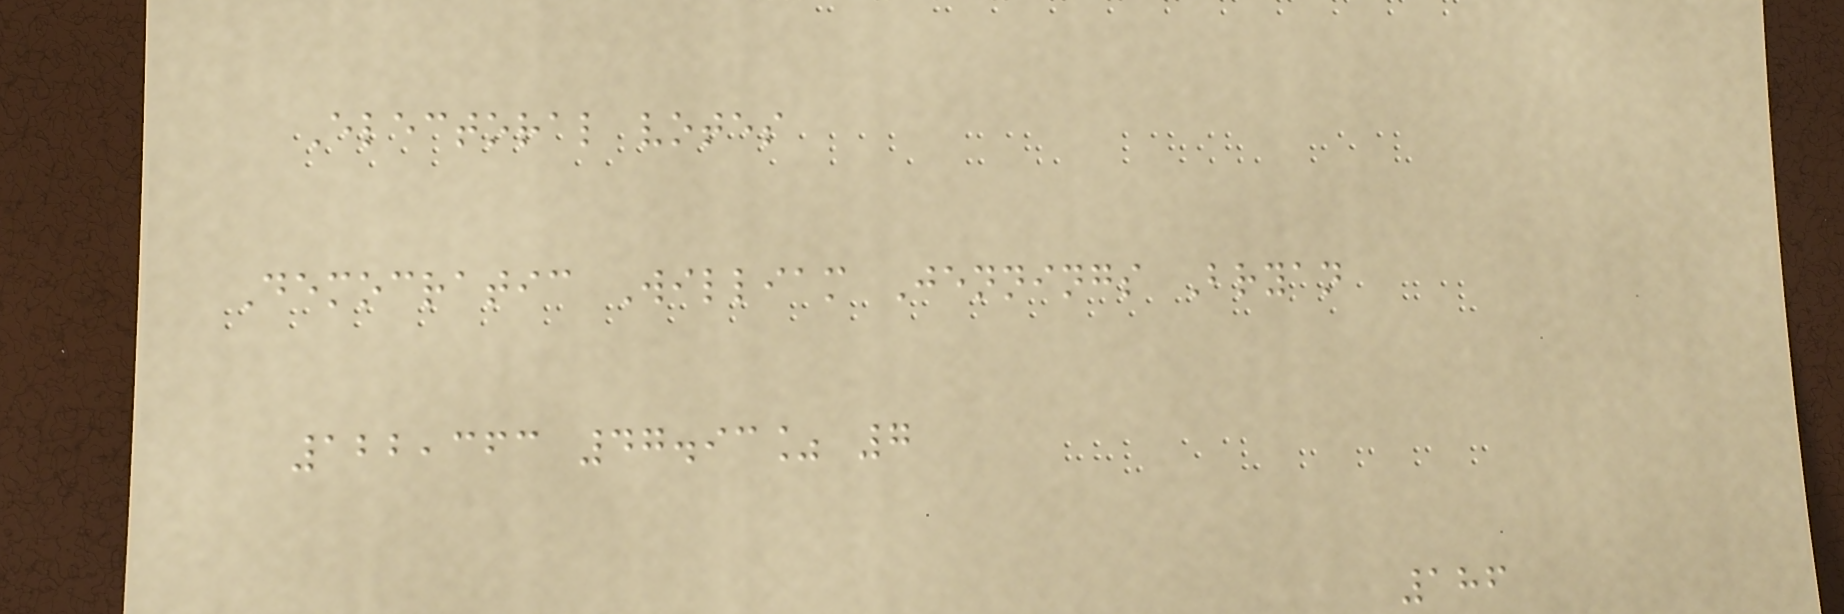Electoral votes
Democratic William Jennings Bryan
122,363 47.93% 7
186
